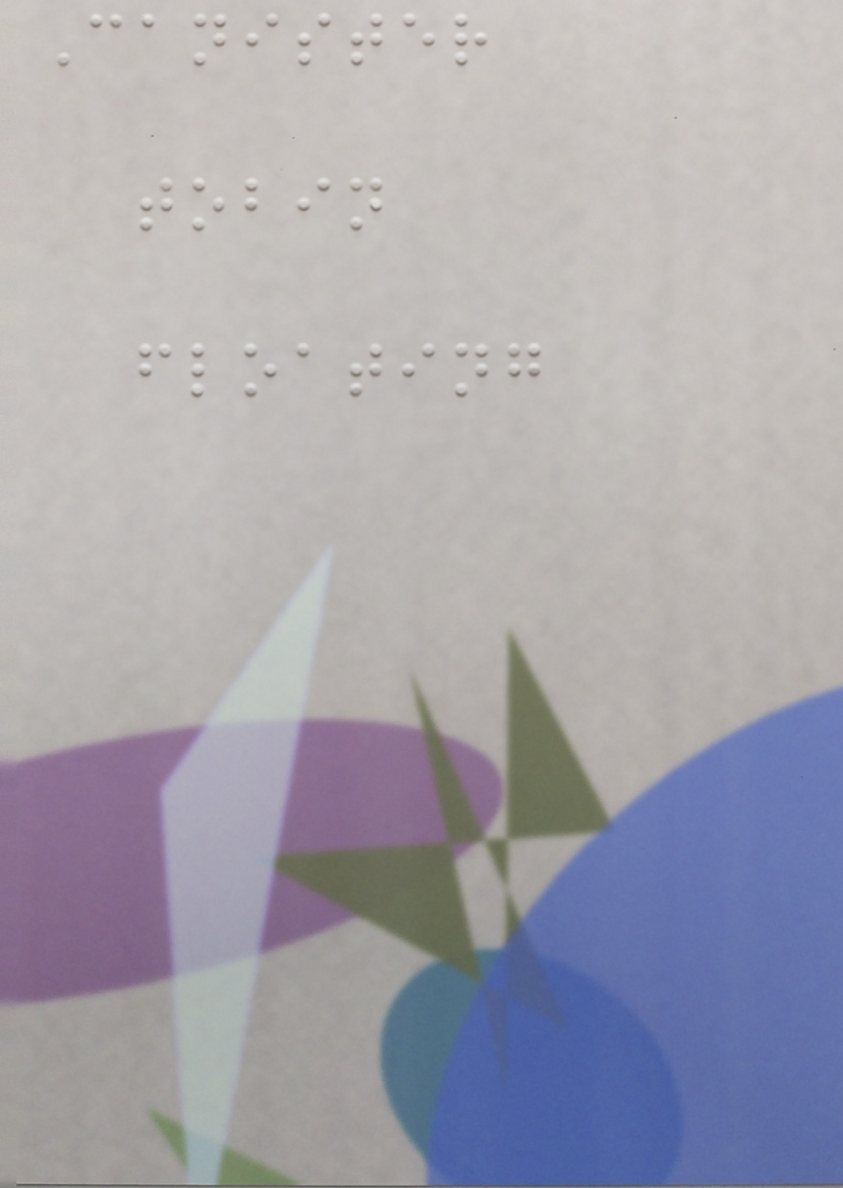Canister
tobin
floating
